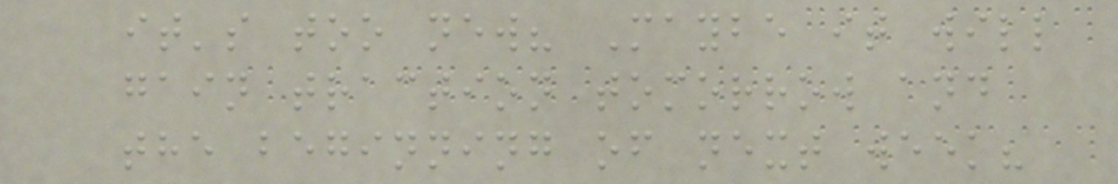it's too new? Maybe it will
gain traction tomorrow and
the beginning of next week?
